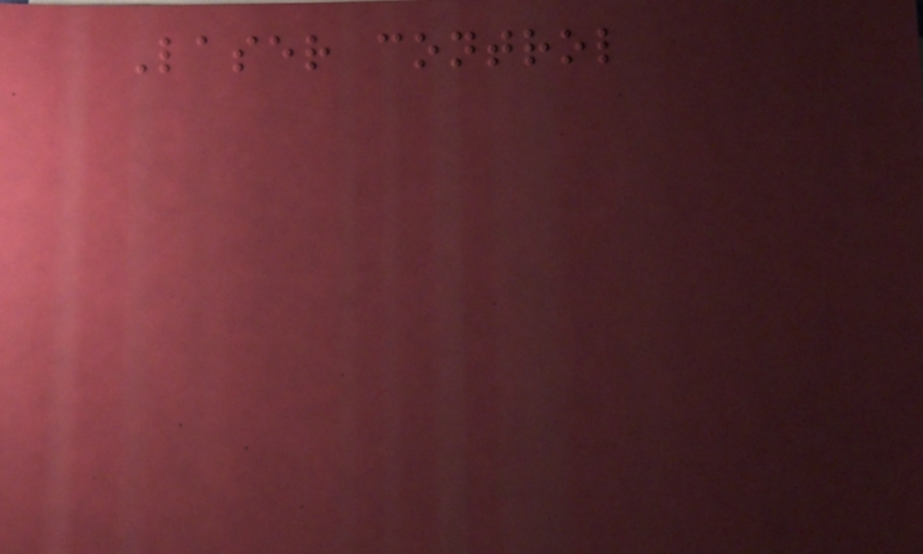Laser control
